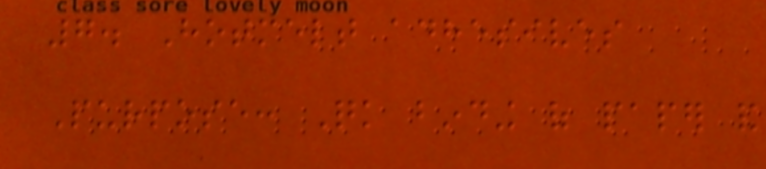7. Hotmelt adhesives
Purpose: Quick binding of paper and
